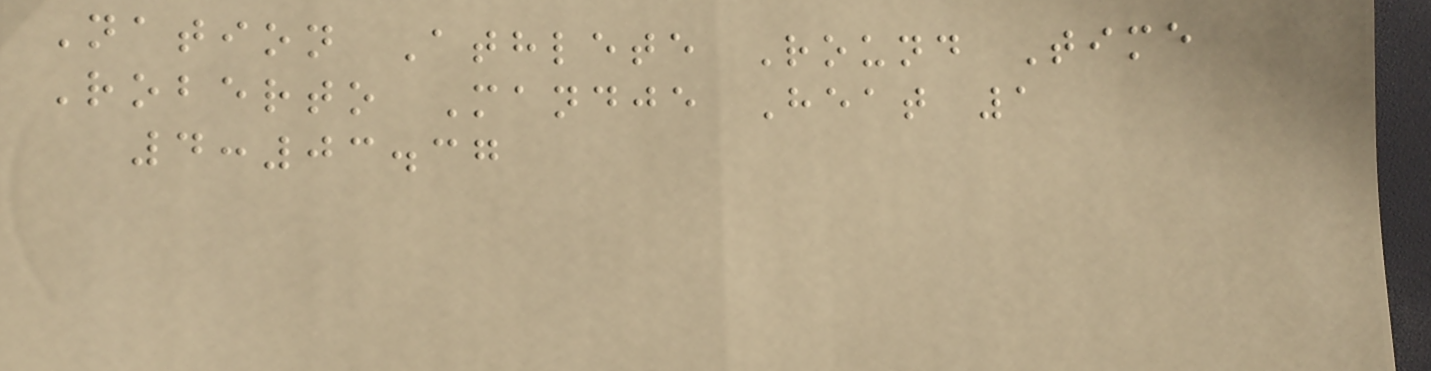Nation Athlete Round Time
Roberto Mandje Heat 1
4:03.37
